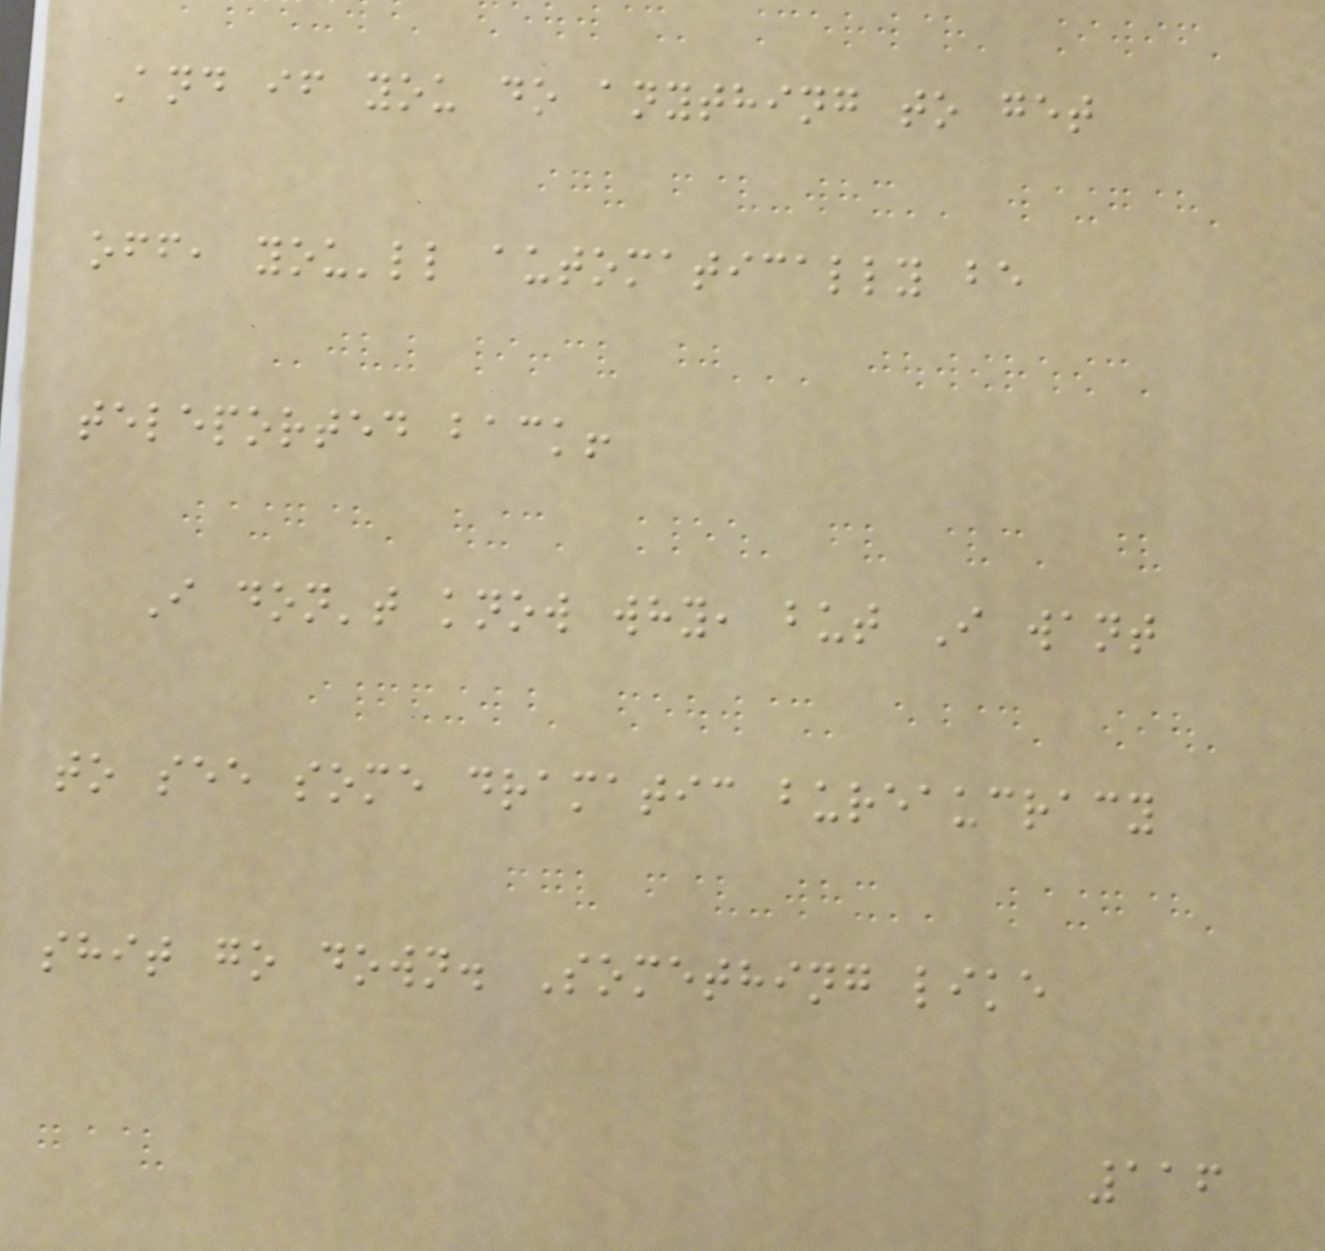And if you do anything to get
off, you'll automatically be
teleported back!
I don't know why, but I want
to see some dramatic bureaucracy
shit go down. Something like
116
